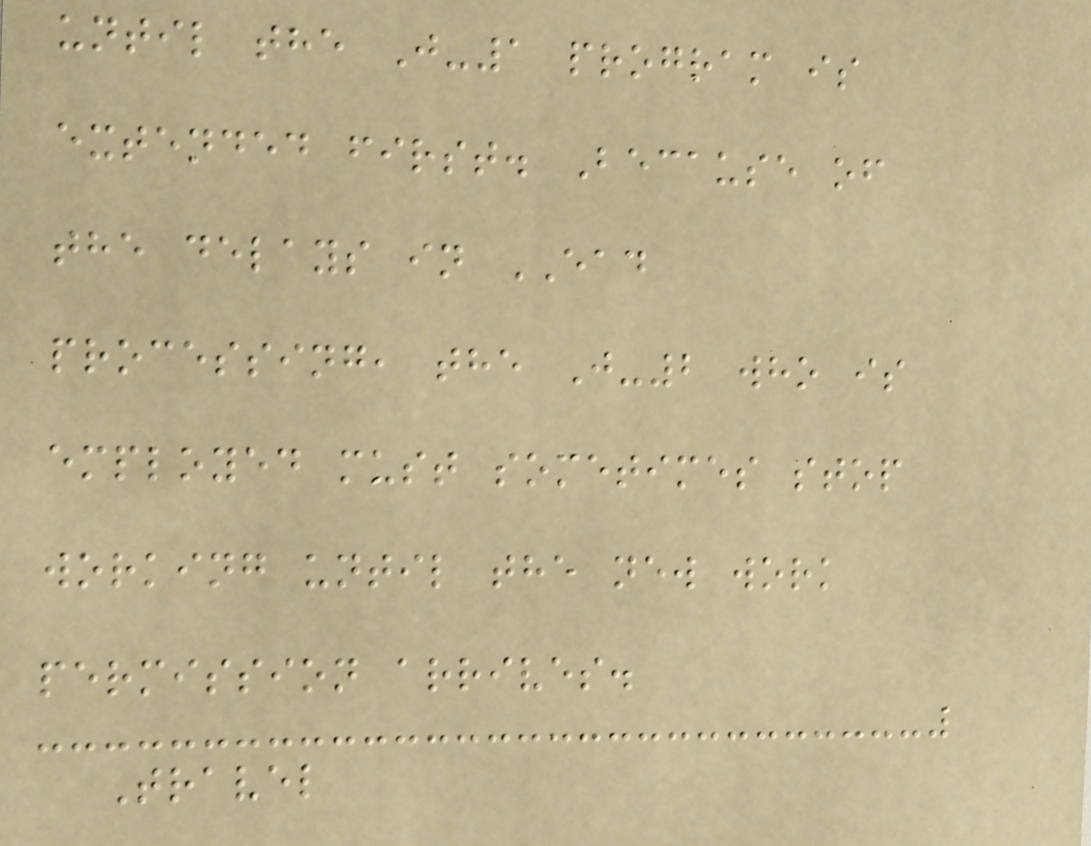until the J-1 program is
extended first. Because of
the delays in EAD
processing, the J-2 who is
employed must sometimes stop
working until the new work
permission arrives.
Travel
